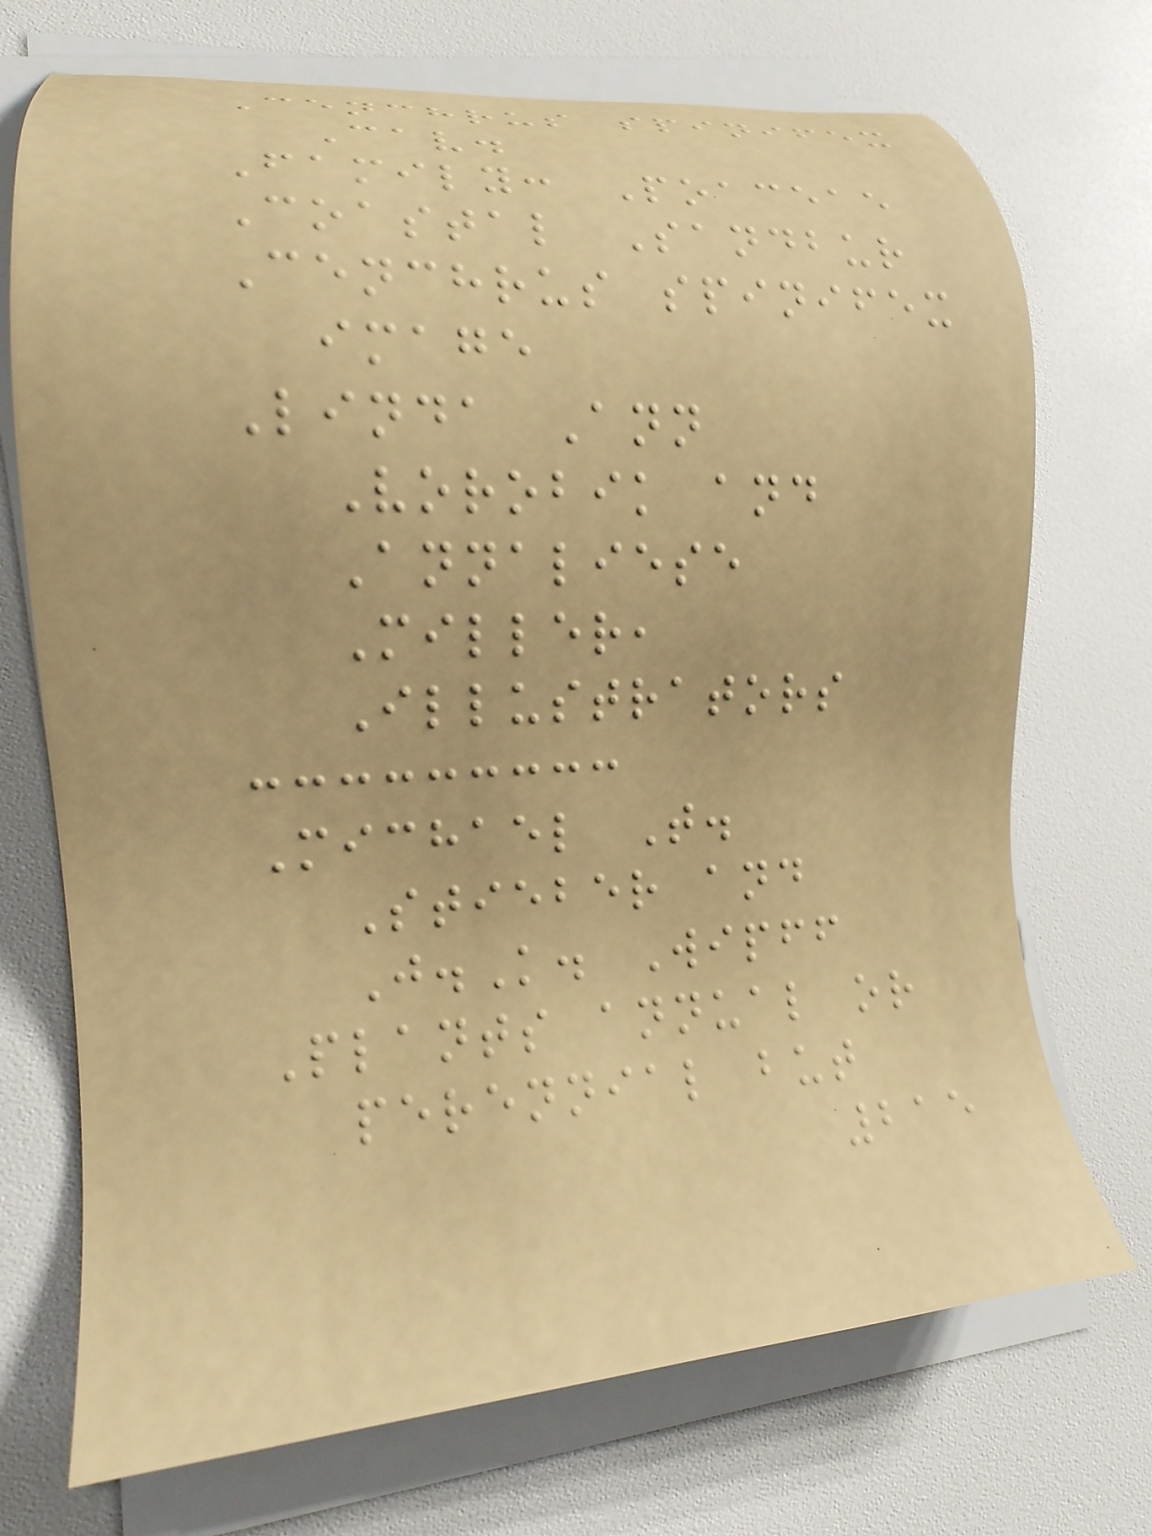Cenchrus spinifex
Cav.
Family: Poaceae
Coastal Sandbur
Cenchrus spinifex
image
Linda Ann
Vorobik and
Annaliese
Miller,
Illustrators
Michael T.
Stieber and
J.K. Wipff
Plants annual or
perennial but
215
